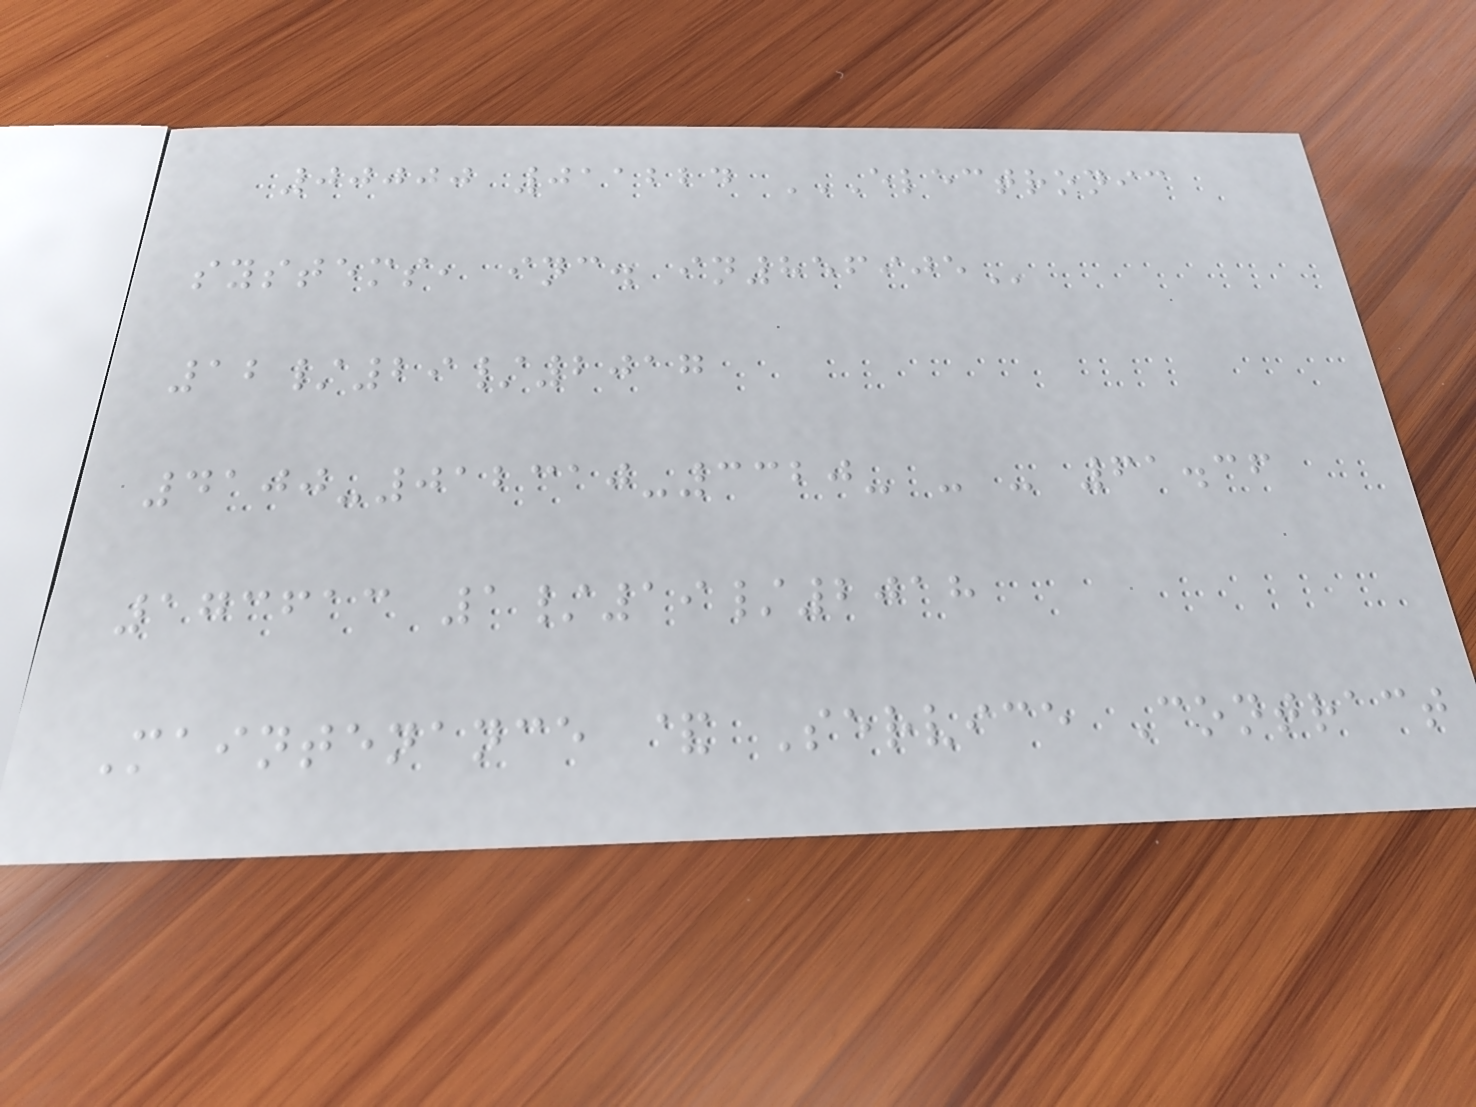00000 011224 ELECTRONIC
SYSTEMS, INC. IN856905
12/29/2017
4100-012310-3320- - - 61.36
173613 1/19/2018
Maintenance & Service Contract
